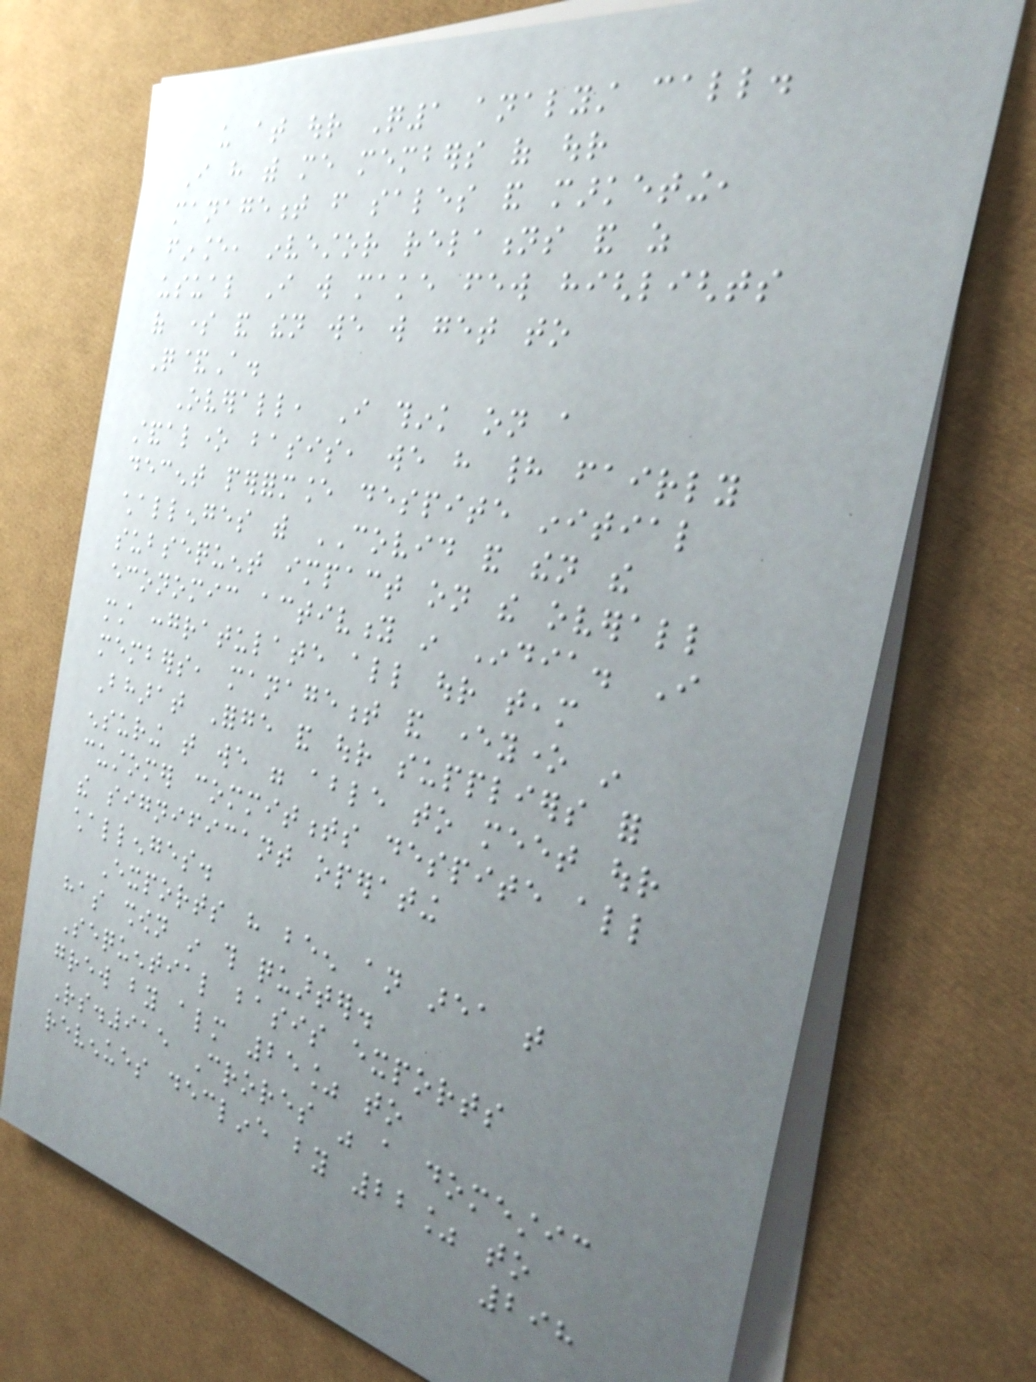us at our Q1 analyst call.
I have with me members of our
management from sales and marketing,
finance, investor relations and as
usual I will make few highlights
of some and then we will get to
Q&A.
Overall, I think on a
standalone basis, we have had fairly
decent performance despite initial
challenges with COVID and then the
subsequent impact on the overall
economic activity in India. I
must congratulate all our team
members, management and everyone in
Bharat Forge and our suppliers for
ensuring that we were able to meet our
customer commitments despite all
the significant operating
challenges.
Exports have been an area that
has shown in this quarter.
Sequential basis exports
grew by almost 25% to
Rs.915 Crores was a domestic
revenues decline by 22% to
298
